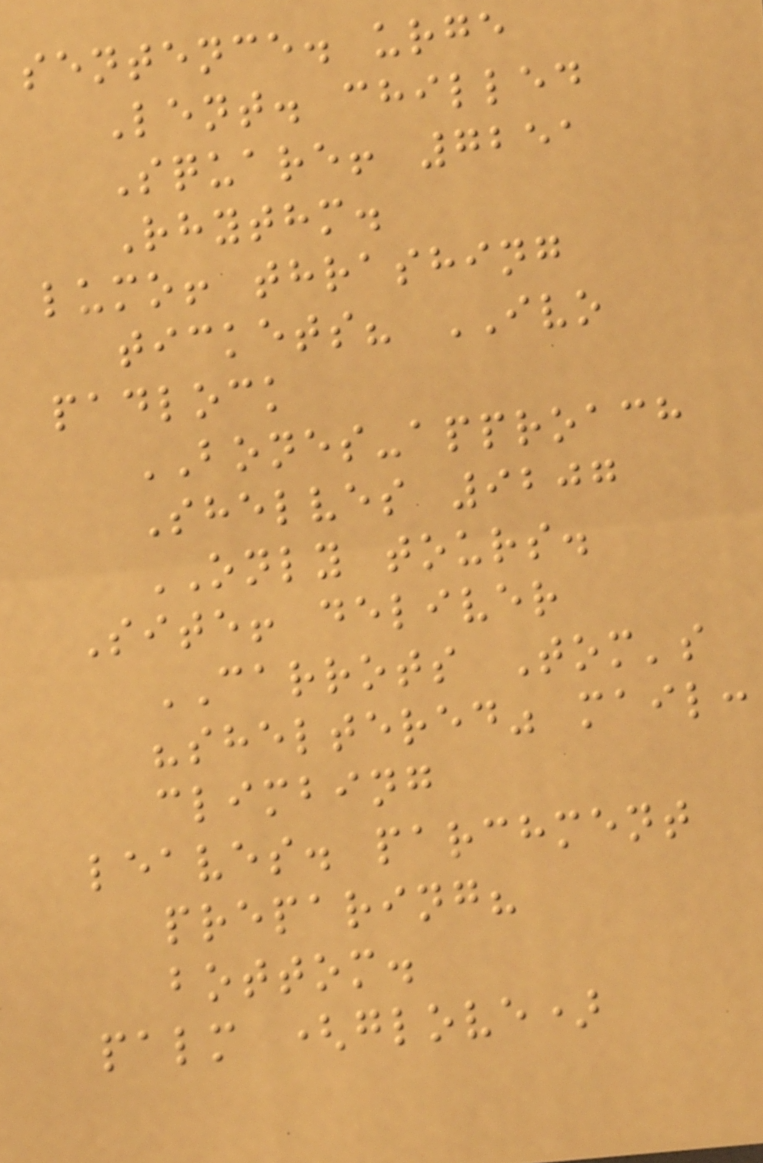sentence. urge
Lent. chilled
Square! 7251
Rhythm.
lumo! thrashing
tickets? IVO
padlock
BONES-approach
Shelves 9207
ONLY tours.
Site! deliver
CARROTS Tom's
"sheltered" mail:
climbing
leaves. parchment
preparing?
bottom.
palm (glove)
